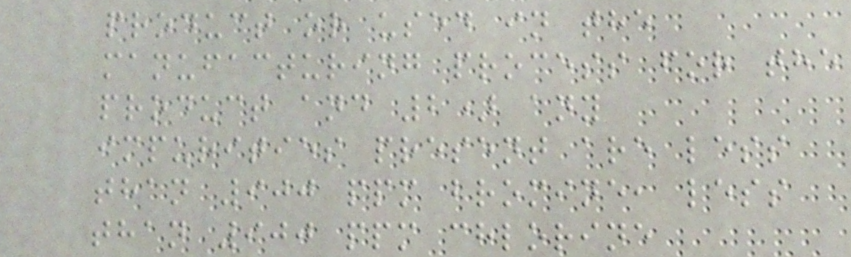product or used in the
manufacturing process for the
product and 2) any
impurities present are less
than 900 ppm bromine, less
than 900 ppm chlorine
